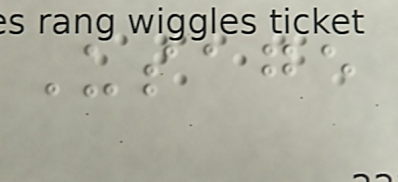Usage
